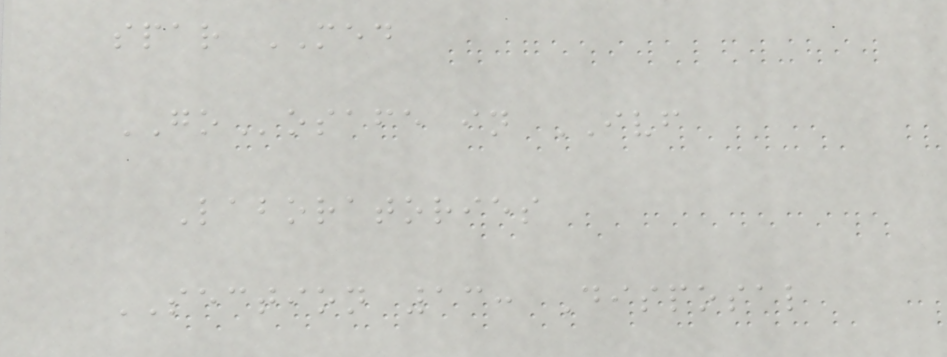spar MED
GOosafe in IVF
Laboratories
SECTION 13: Disposal
